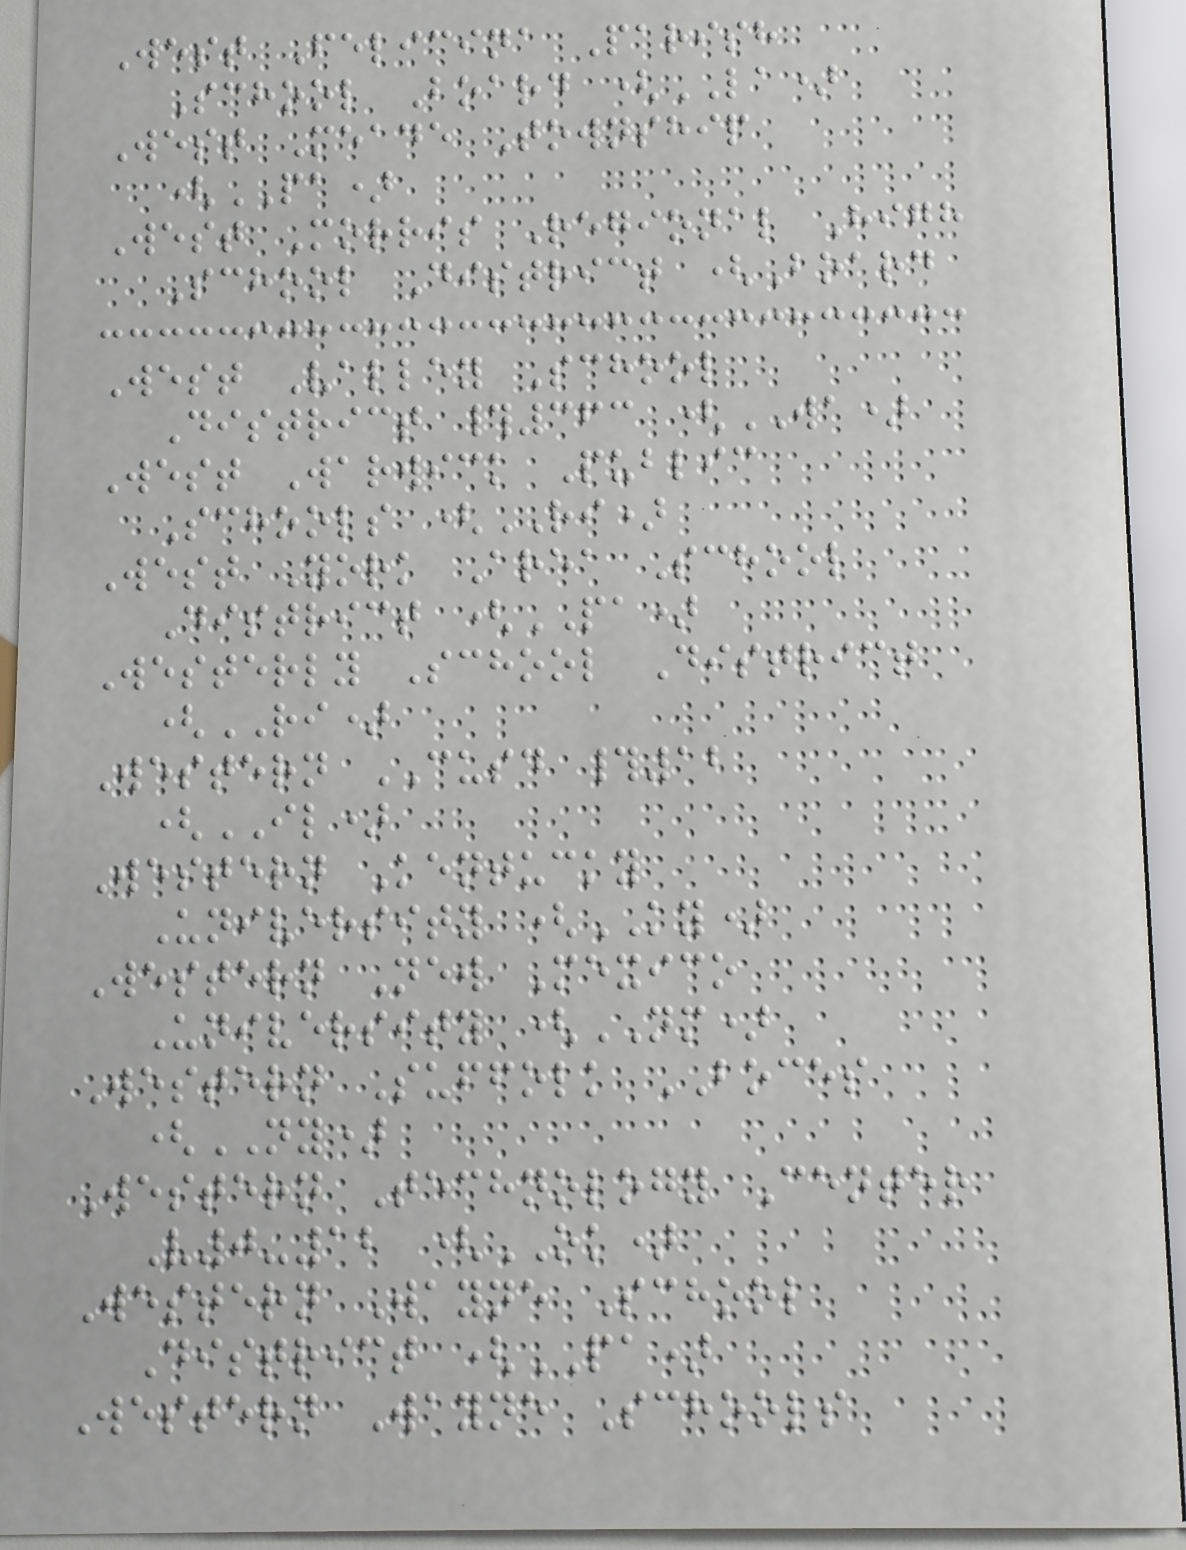West Felicina Parish
School Board (LA)
West Meade Township
(PA)
West Morris Regional High
School District (Board
West Valley School
District #363 (WA)
West Warwick Public
Schools (RI)
West York Area School
District (PA)
Westerly School District
(RI)
Western CUSD #12
(IL)
Western Kentucky
University (KY)
Western New Mexico
University (NM)
Western Suffolk BOCES
(NY)
Western Technology Center
V0-12 (OK)
Western Wayne School
District (PA)
Western Wayne Schools
